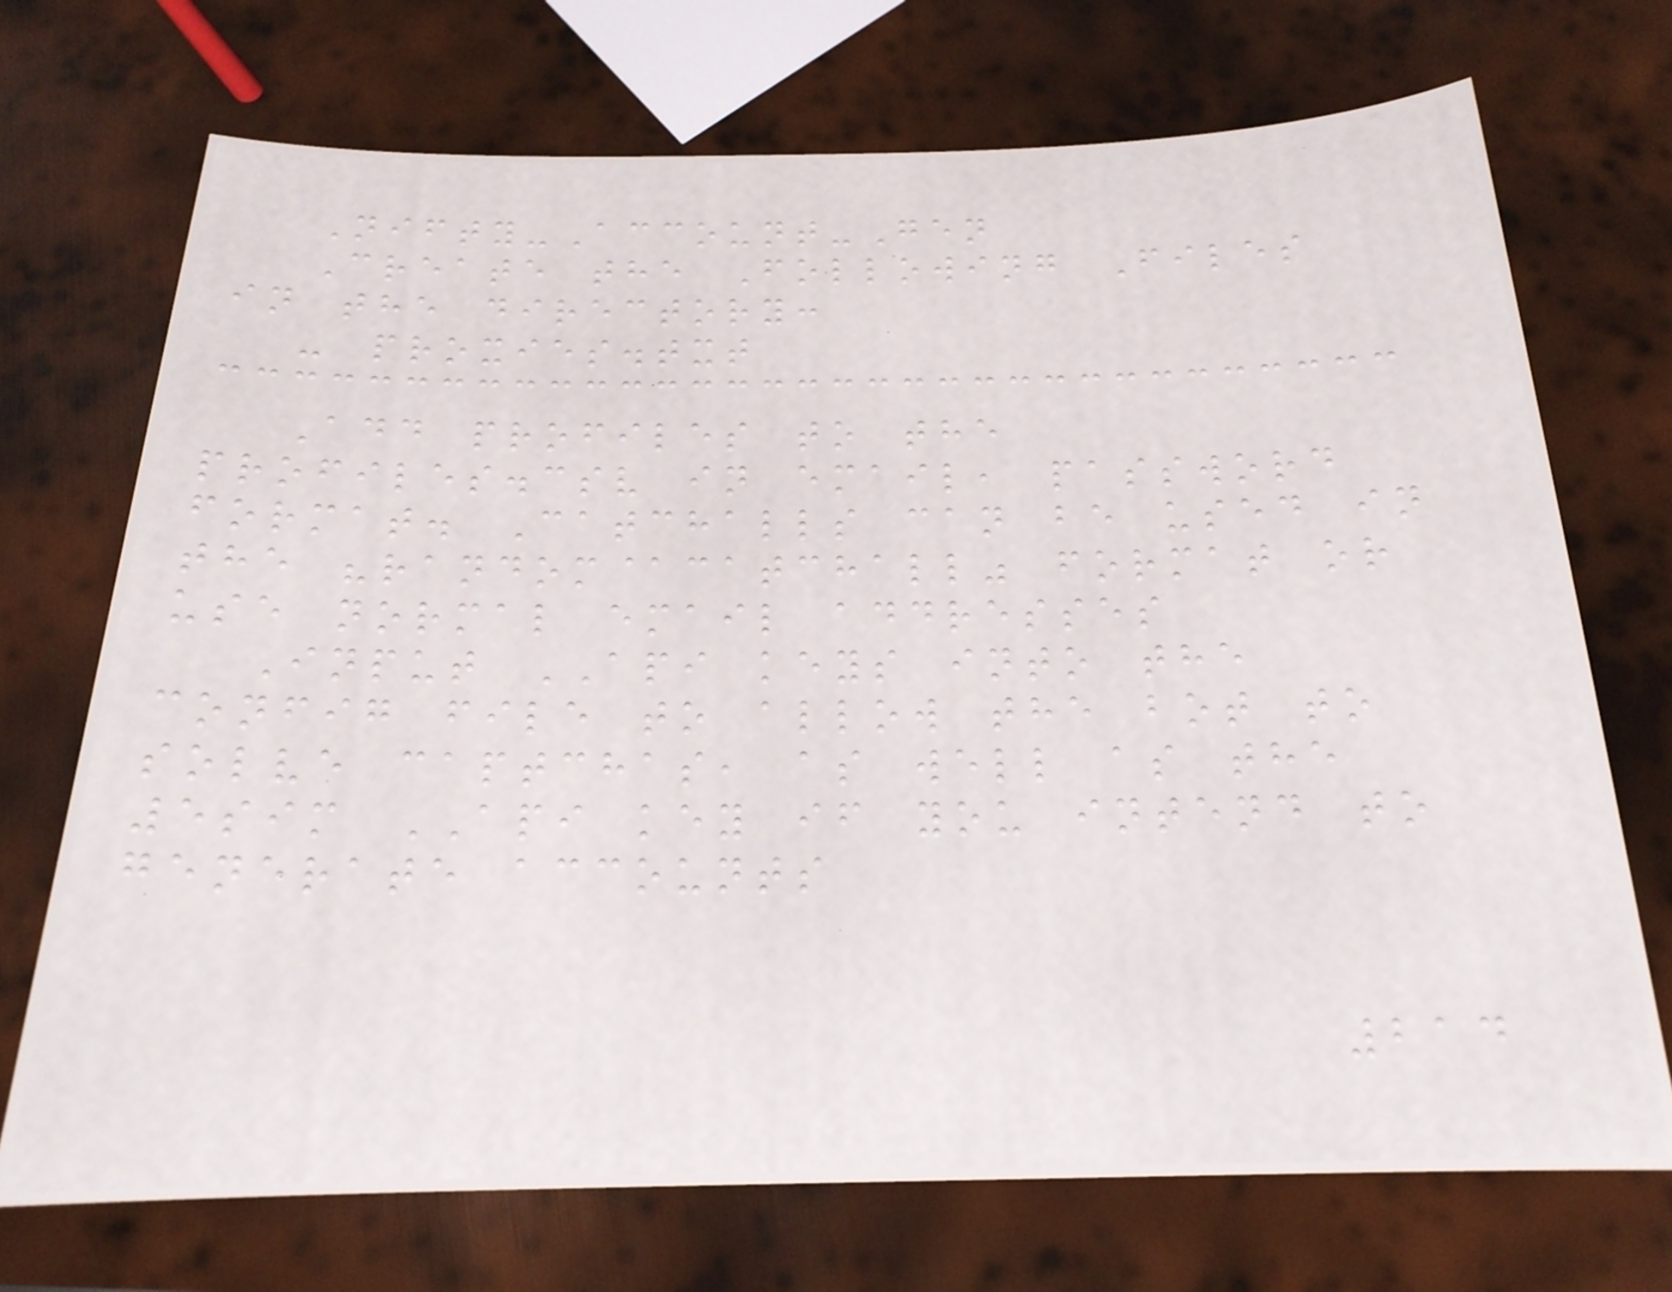Nifty-Account-Gen
Create the Following Files
in the directory:
- proxies.txt
Add profiles to the
profiles.csv in email, password
format. Catchalls can be used in
the "random@catchall" format or
use normal email addresses
Input API keys into the
config file to allow the bot to
solve captchas, as well as the
5sim API key if you intend to
generate accounts
214
